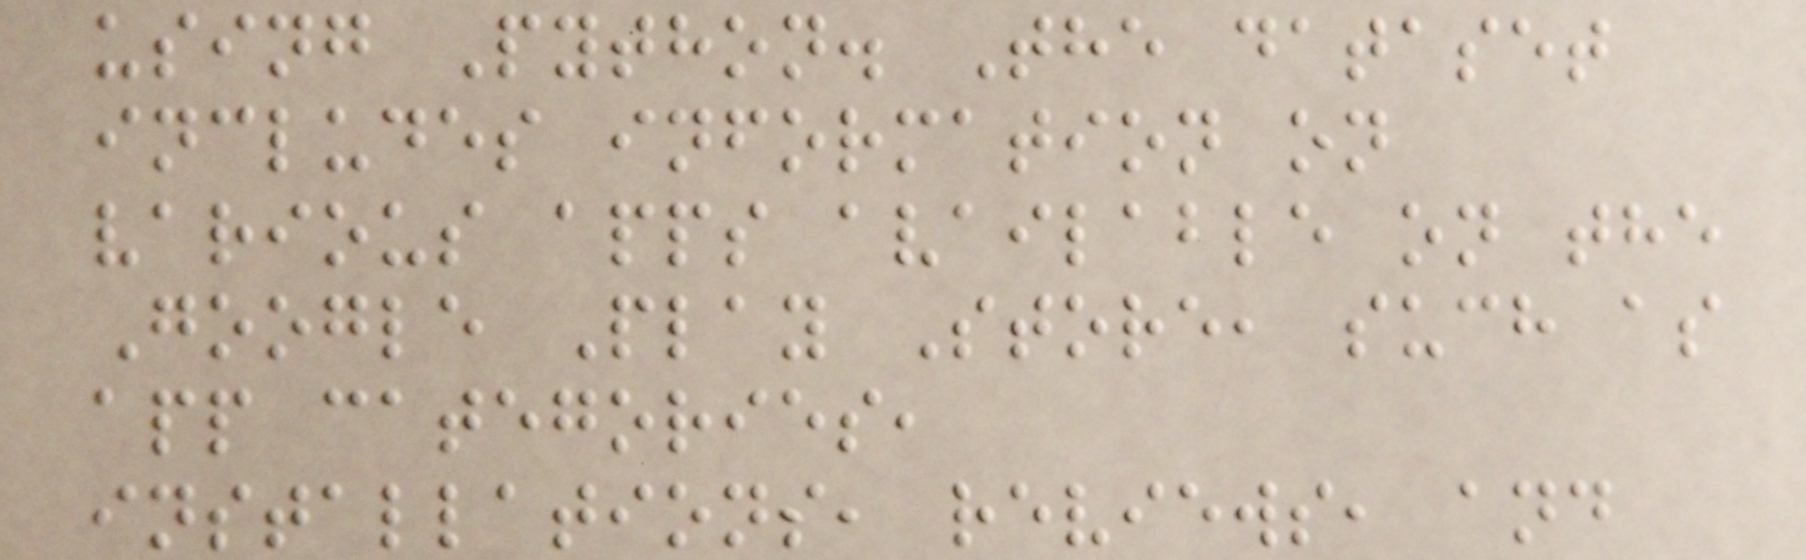using Python. The dataset
includes information on
various apps available on the
Google Play Store, such as
app categories,
installations, reviews, and
